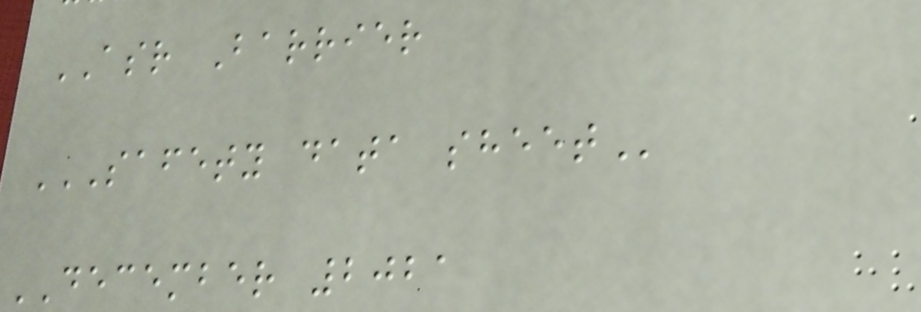ASR Barrier
SAFETY DATA SHEET
DECEMBER 2021
